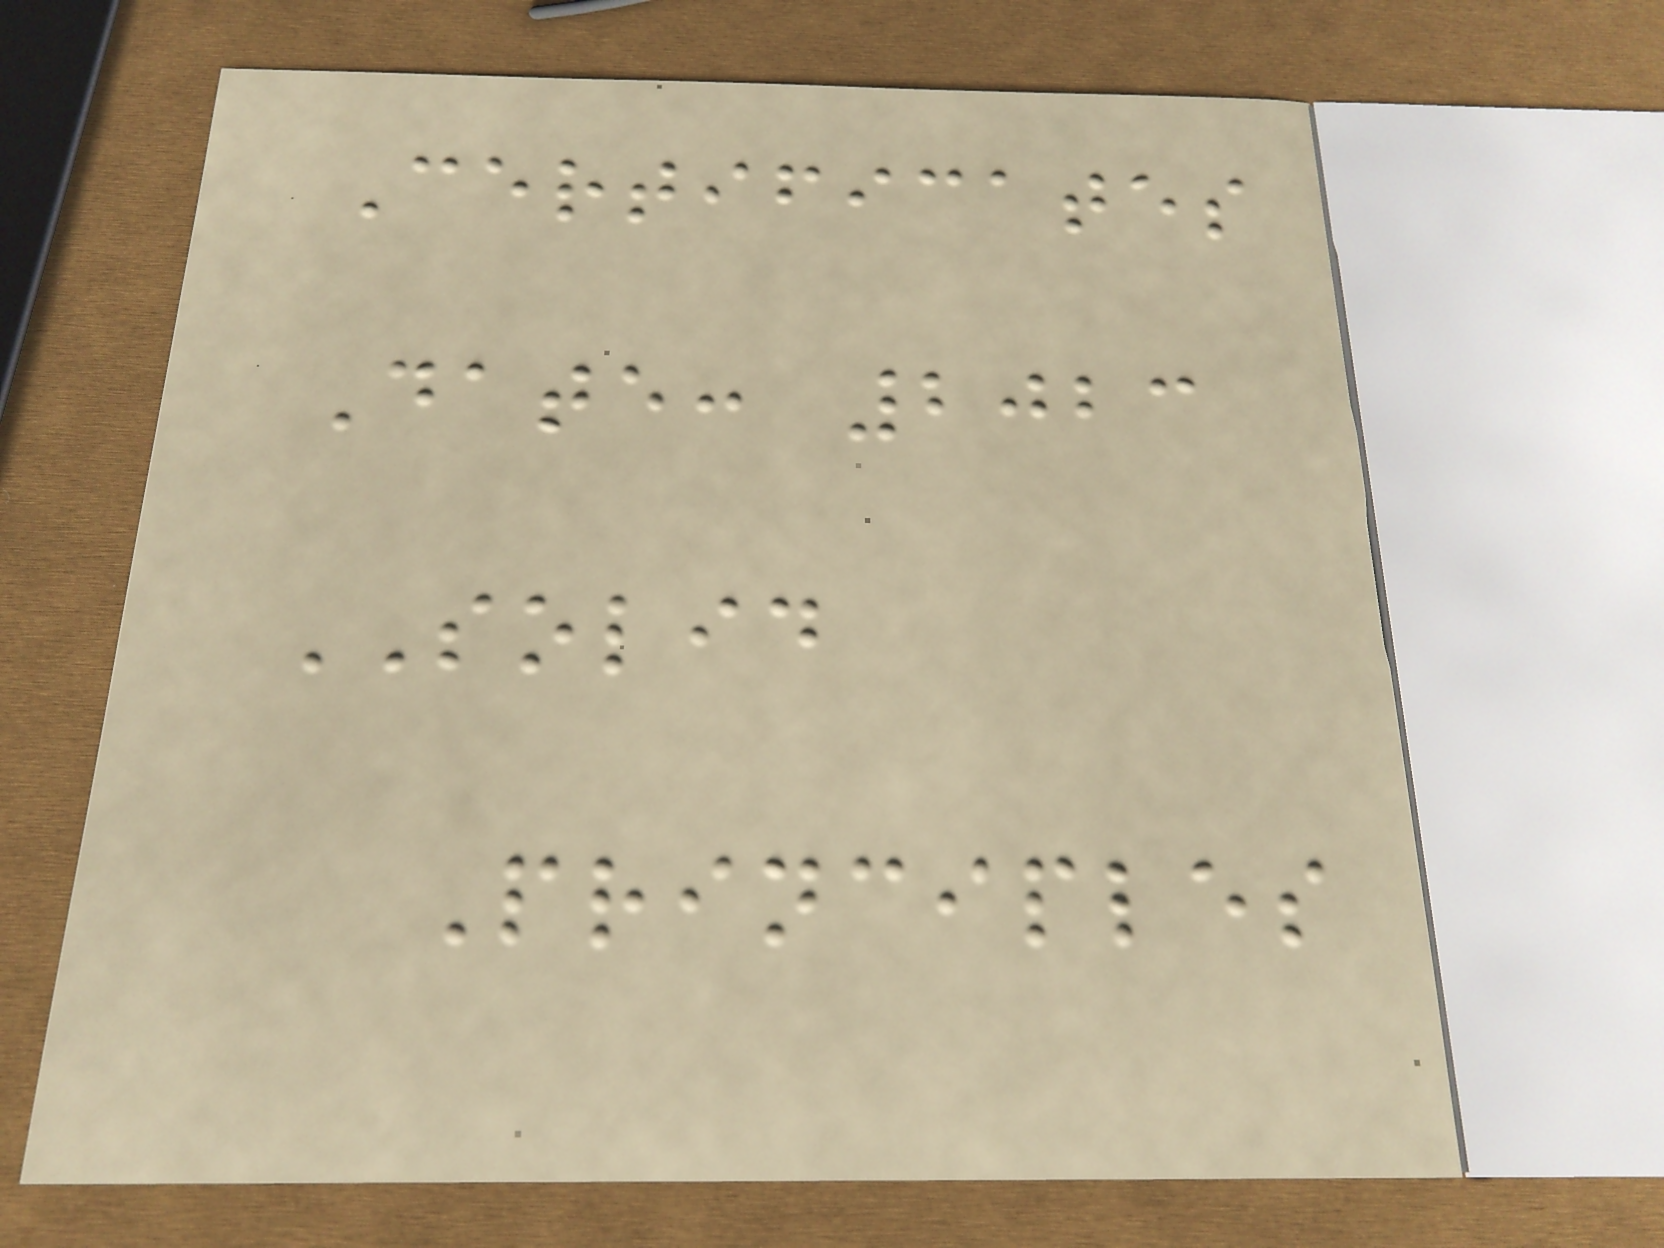Certificates
Date: 2023
SOLID
Principles
